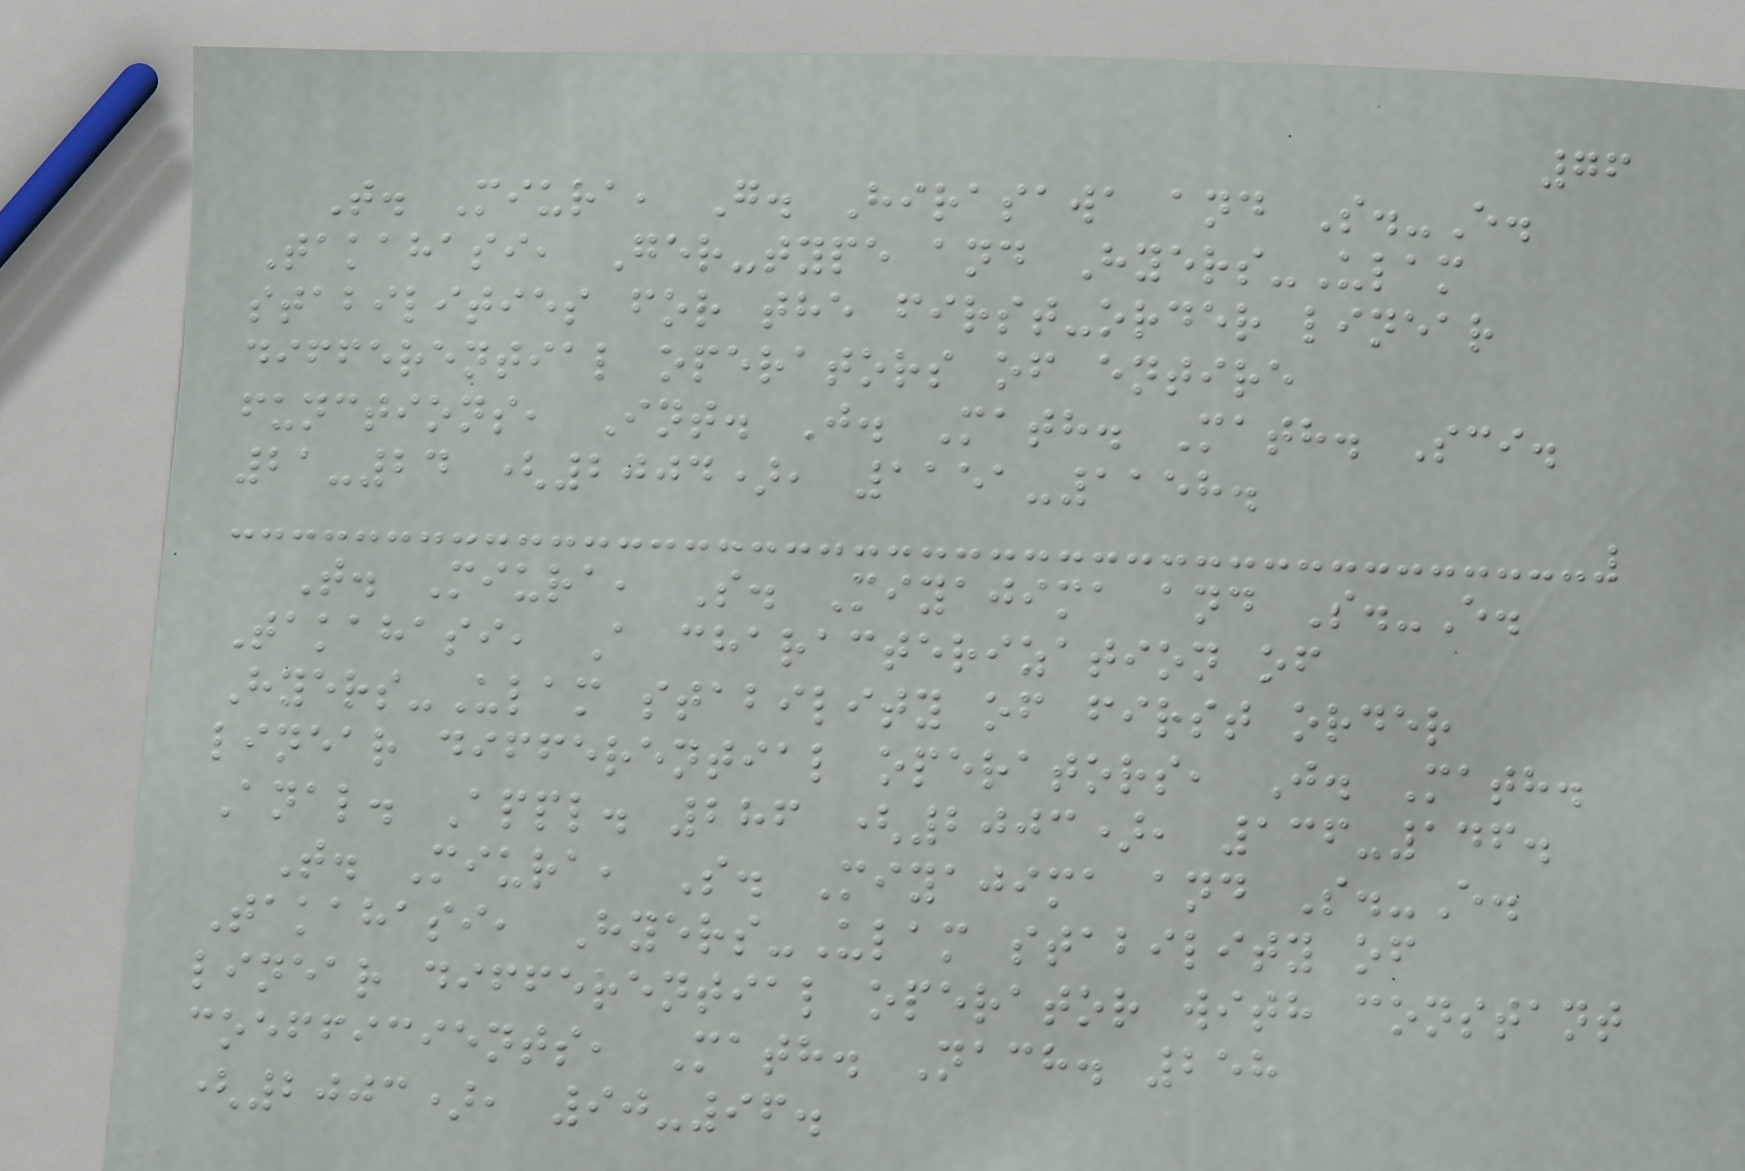76
T. Miura, G. Hirasawa and S.-E.
Takahasi, Ger-type and Hyers-Ulam
stabilities for the first-order linear
differential operators of entire
functions, Int. J. Math. Math. Sci.
21-24 (2004), 1151-1158.
T. Miura, S. Miyajima and S.-E.
Takahasi, A characterization of
Hyers-Ulam stability of first order
linear differential operators, J. Math.
Anal. Appl. 286 (2003), 136-146.
T. Miura, S. Miyajima and S.-E.
Takahasi, Hyers-Ulam stability of
linear differential operator with constant
coefficients, Math. Nach. 258
(2003), 90-96.
